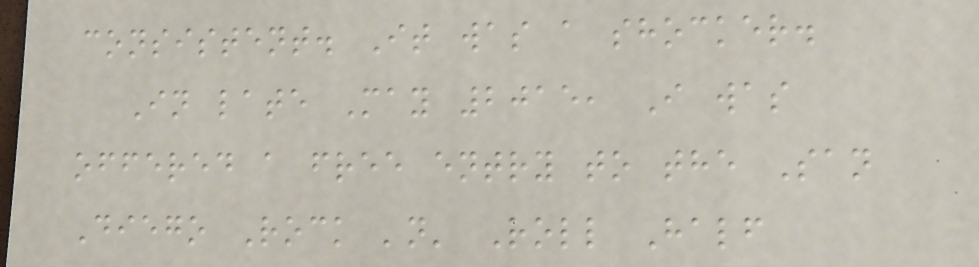consistent. It was a shocker.
In late May 2015, I was
offered a free entry to the San
Diego Rock 'n' Roll Half
